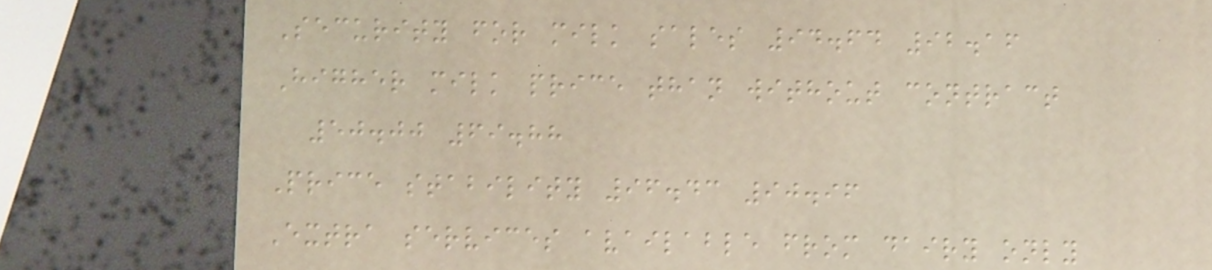Security for milk sales 94.64 92.16
Higher milk price than without contract
50.00 69.88
Price stability 96.43 90.96
Extra services available from dairy only
